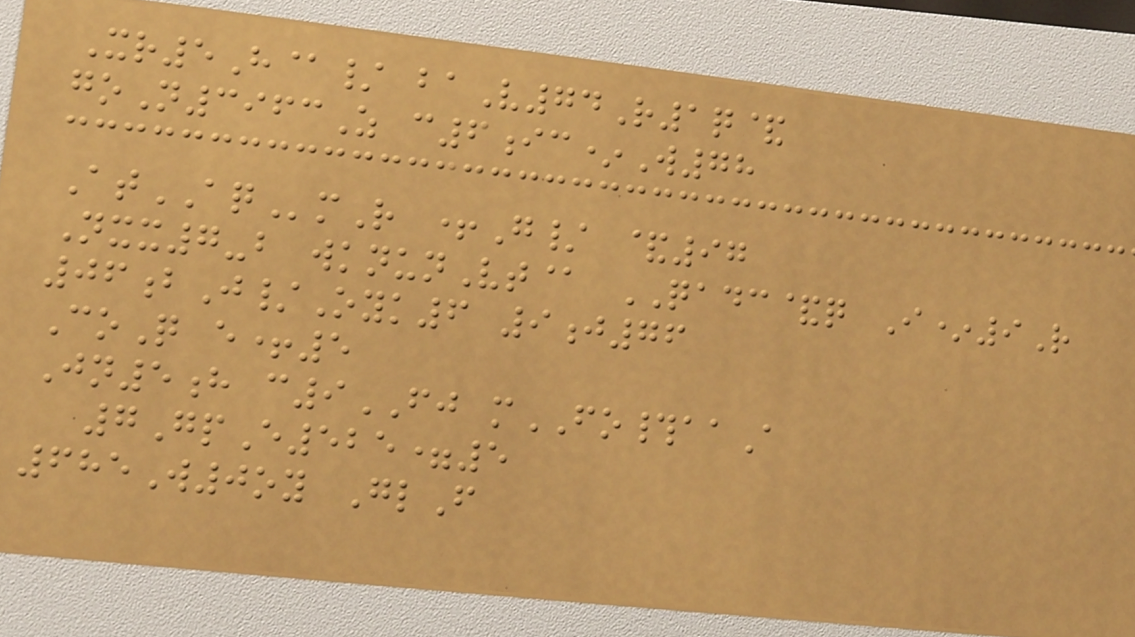Xr5H@/ baV74R1q&
goN3963Z c6ic*W78
AtAQmR +G/ &97
Nxx7-b wknunVt@ QADC&q I*9R
06bJ/Oyk6 9j76
CoQ e+5
Jn5h c9FJ mFO#aaA
7GpE525=5
685W0oy GlF
